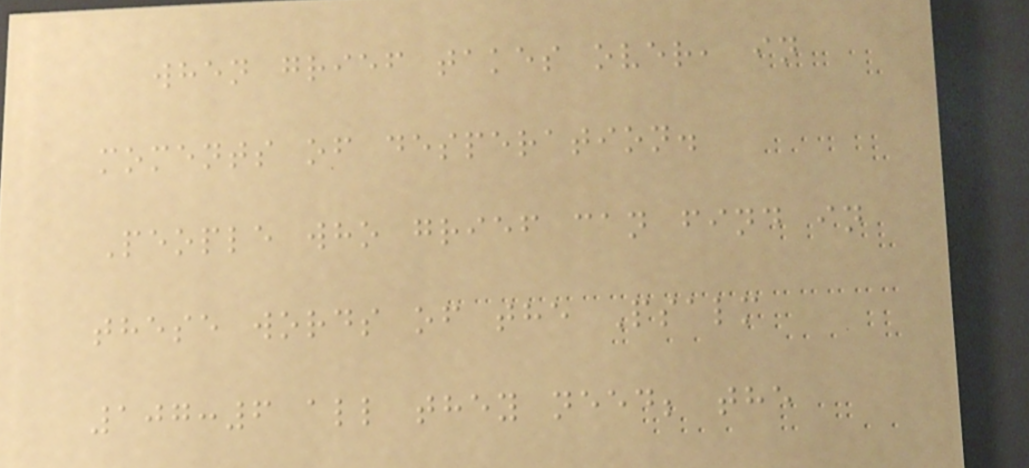when grief takes over, in
moments of desperation.
People who grief can find in
these words of the Psalm
107:6 all they need; the
